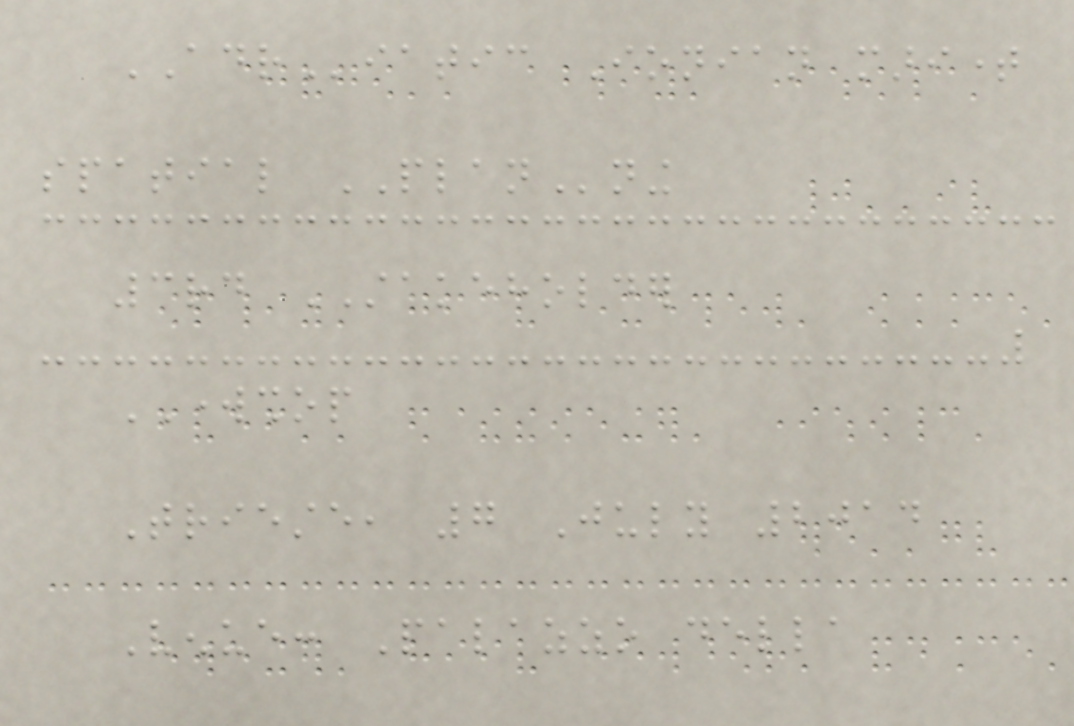ADRiatic Ionian maritime
spatial PLANning
3rd STAKEHOLDER
WORKSHOP
Trieste, 7 July 2014
Venue: Palazzo della
